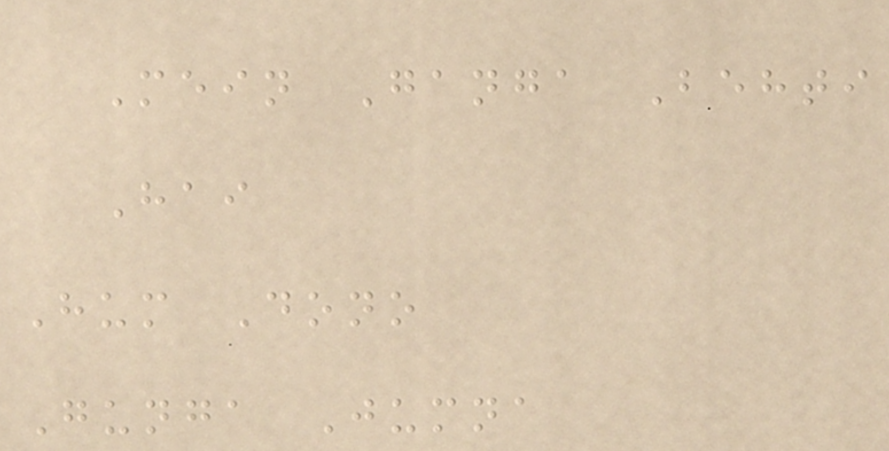Mein Ganga Behti
Hai
Hum Dono
Gunga Jumna
